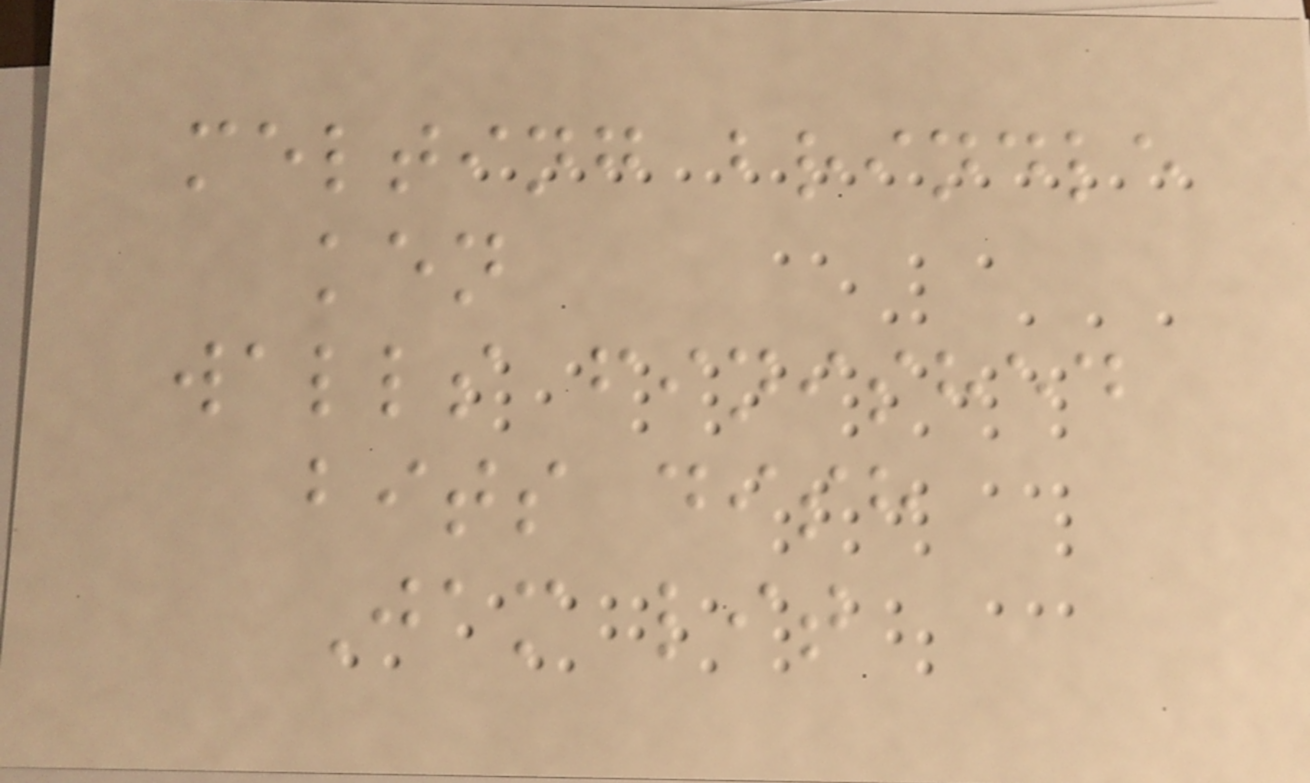melting brindle
ken
walls finished
bits dish
Jam lit
